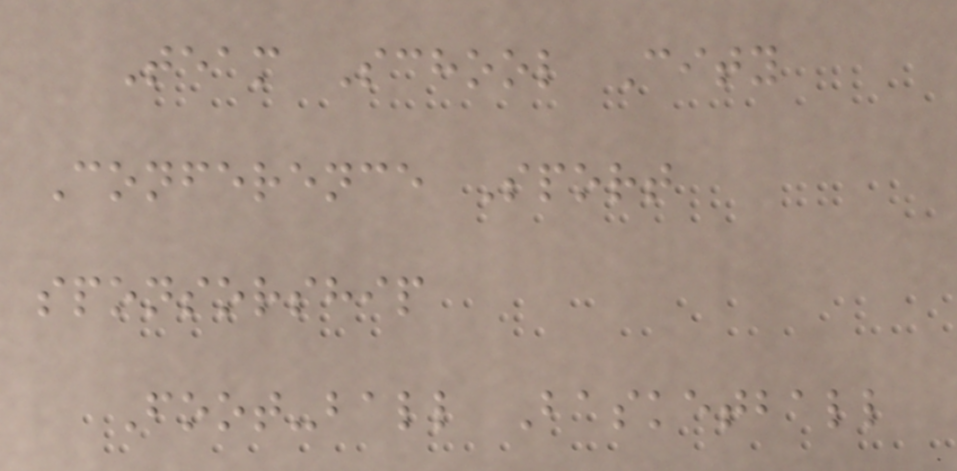Team School City
Conference Sport
sponsorship
Foot-ball Basketball
